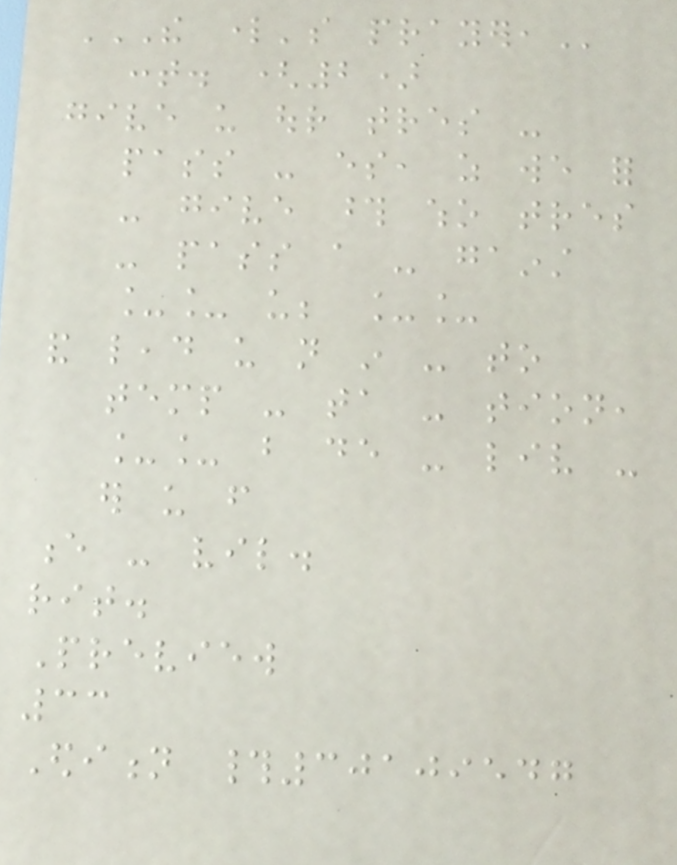THE LORD'S PRAYER,
cont. (2)
give us our tres -
pass - es, as we for
- give those who tres
- pass a - gainst
__ us; __
and lead us not in - to
temp - ta - tion,
__ but de - liv -
er us from
e - vil.
rit.
Preview
33
Edition #30109547
